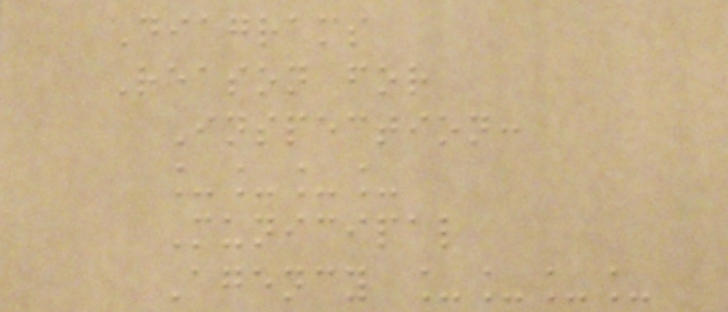Diagrams
Reason for
Inspection:
____
Municipal
Agency ____
